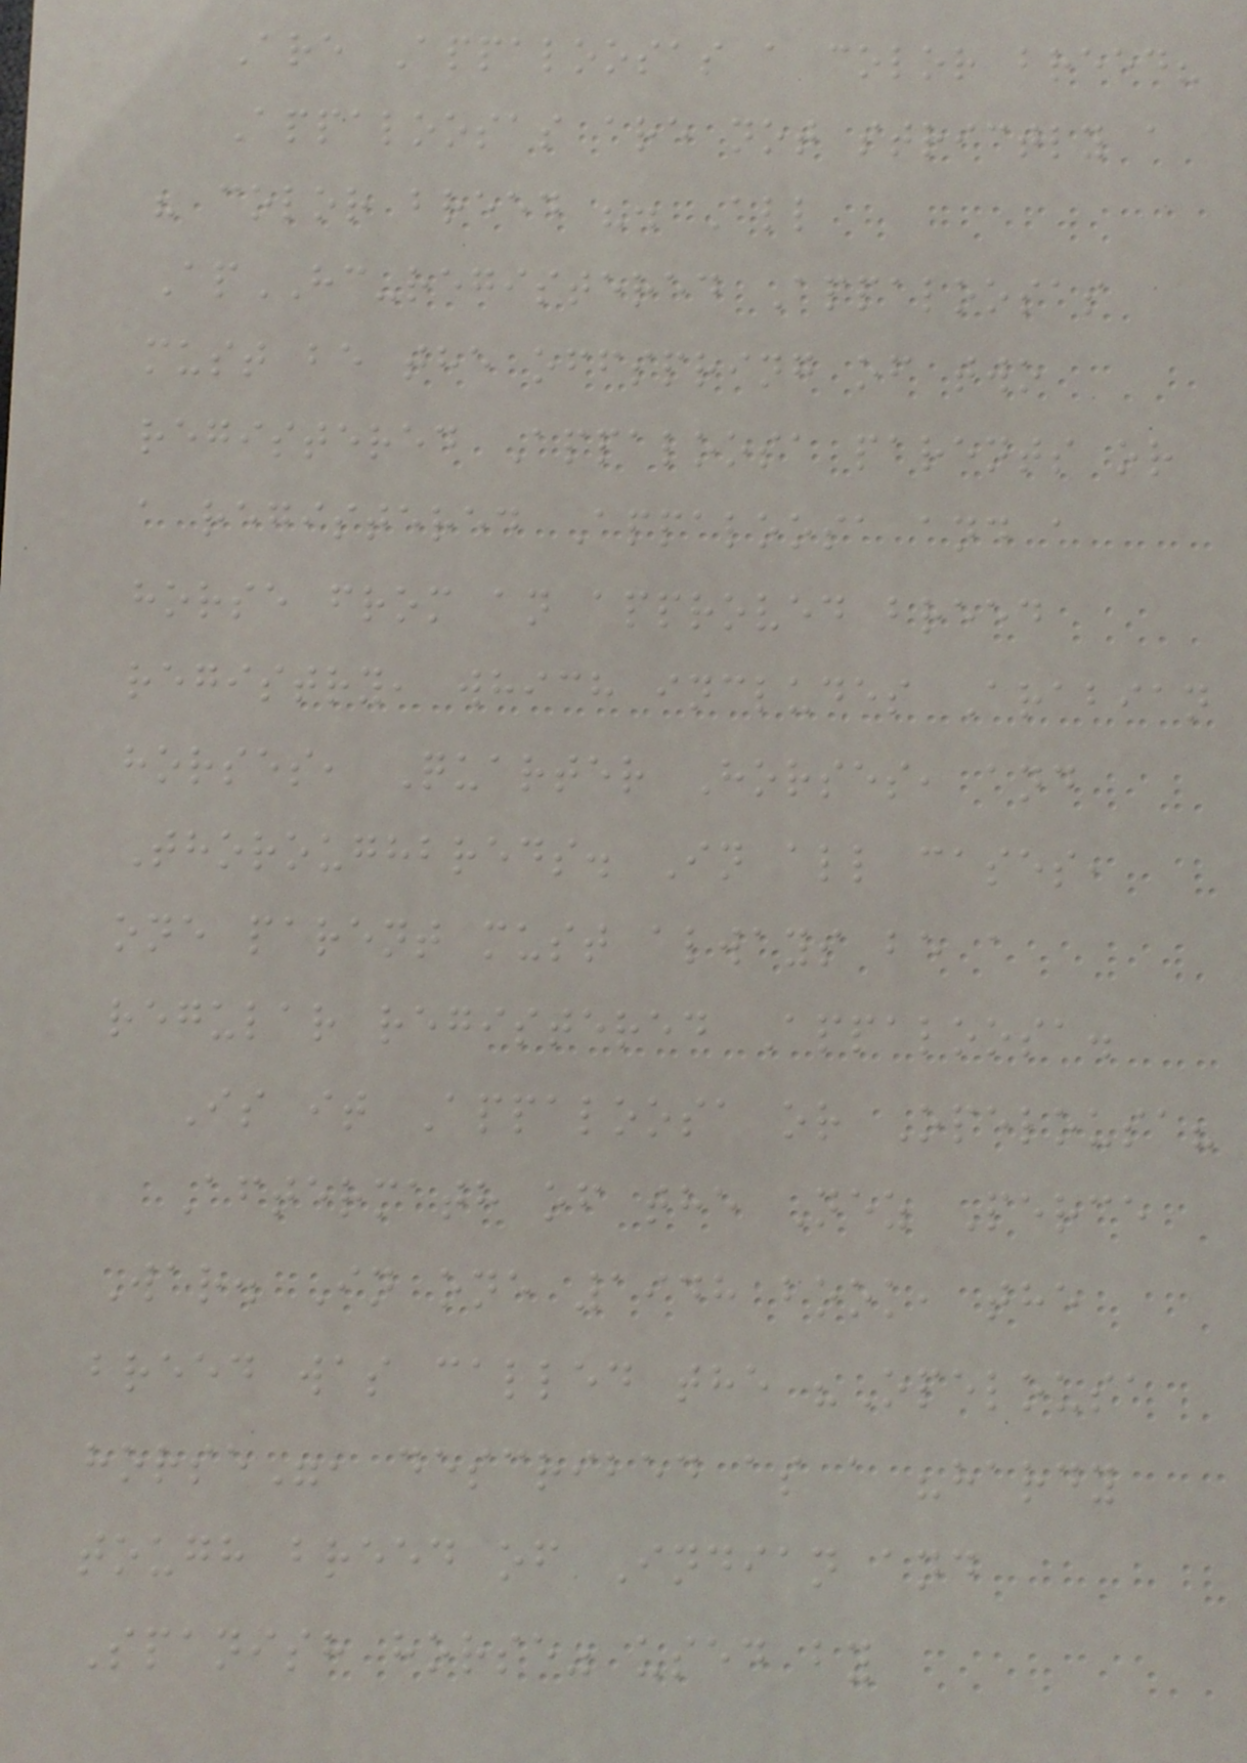Are Appaloosas a color breed?
Appaloosas are not strictly a
" color breed ". All
ApHC-registered Appaloosas
must be the offspring of two
registered Appaloosa parents or
a registered Appaloosa and a
horse from an approved breed
registry, which includes Arabian
horses, Quarter Horses, and
Thoroughbreds. In all cases,
one parent must always be a
regular registered Appaloosa.
Is it Appaloosa or Opelousa?
Aftermath of the Nez Perce
War. In one 1948 book, the
breed was called the "Opelousa
horse", described as a "hardy
tough breed of Indian and
Spanish horse" used by
